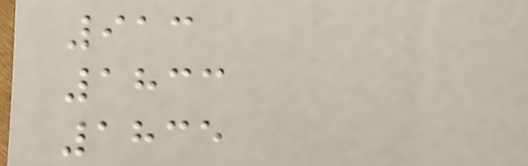913
1833
1835
